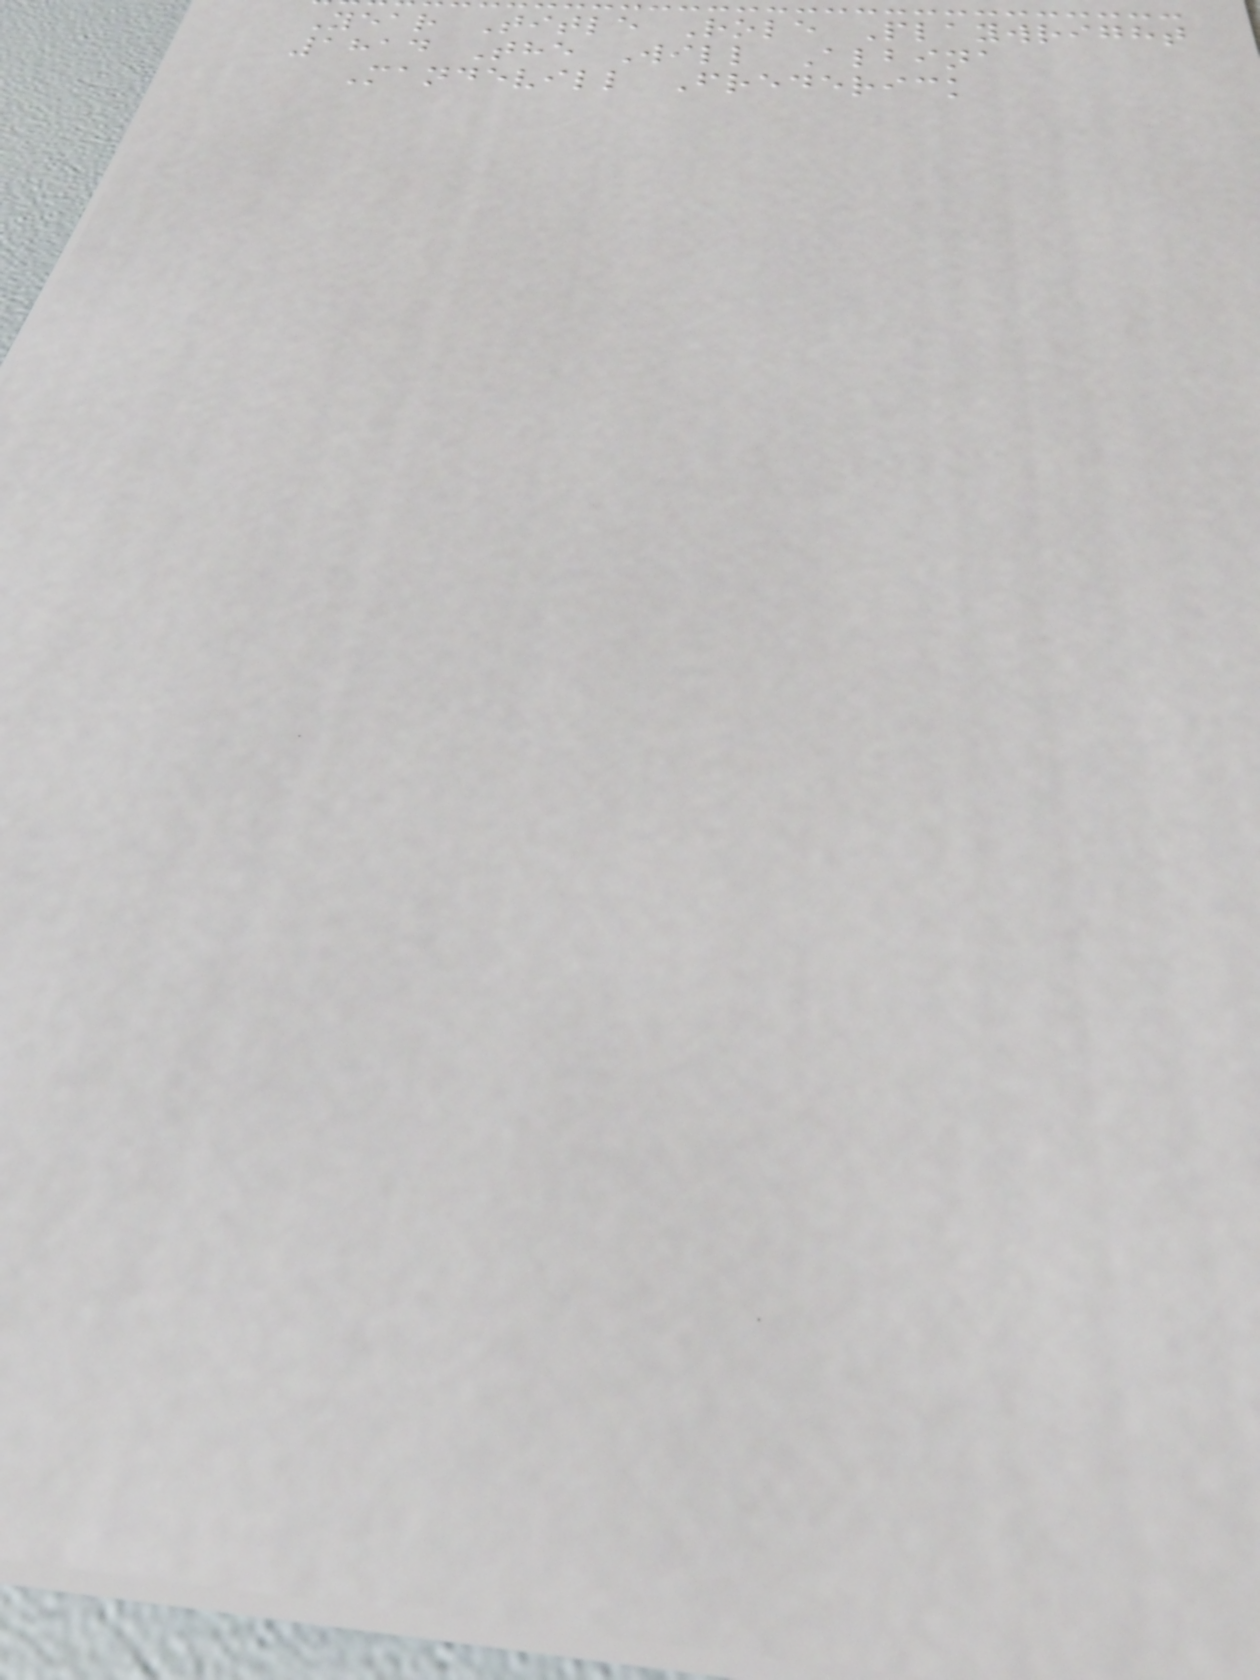Year Title Role Playwright
1814 The Will Albina
Mandevill Frederick
